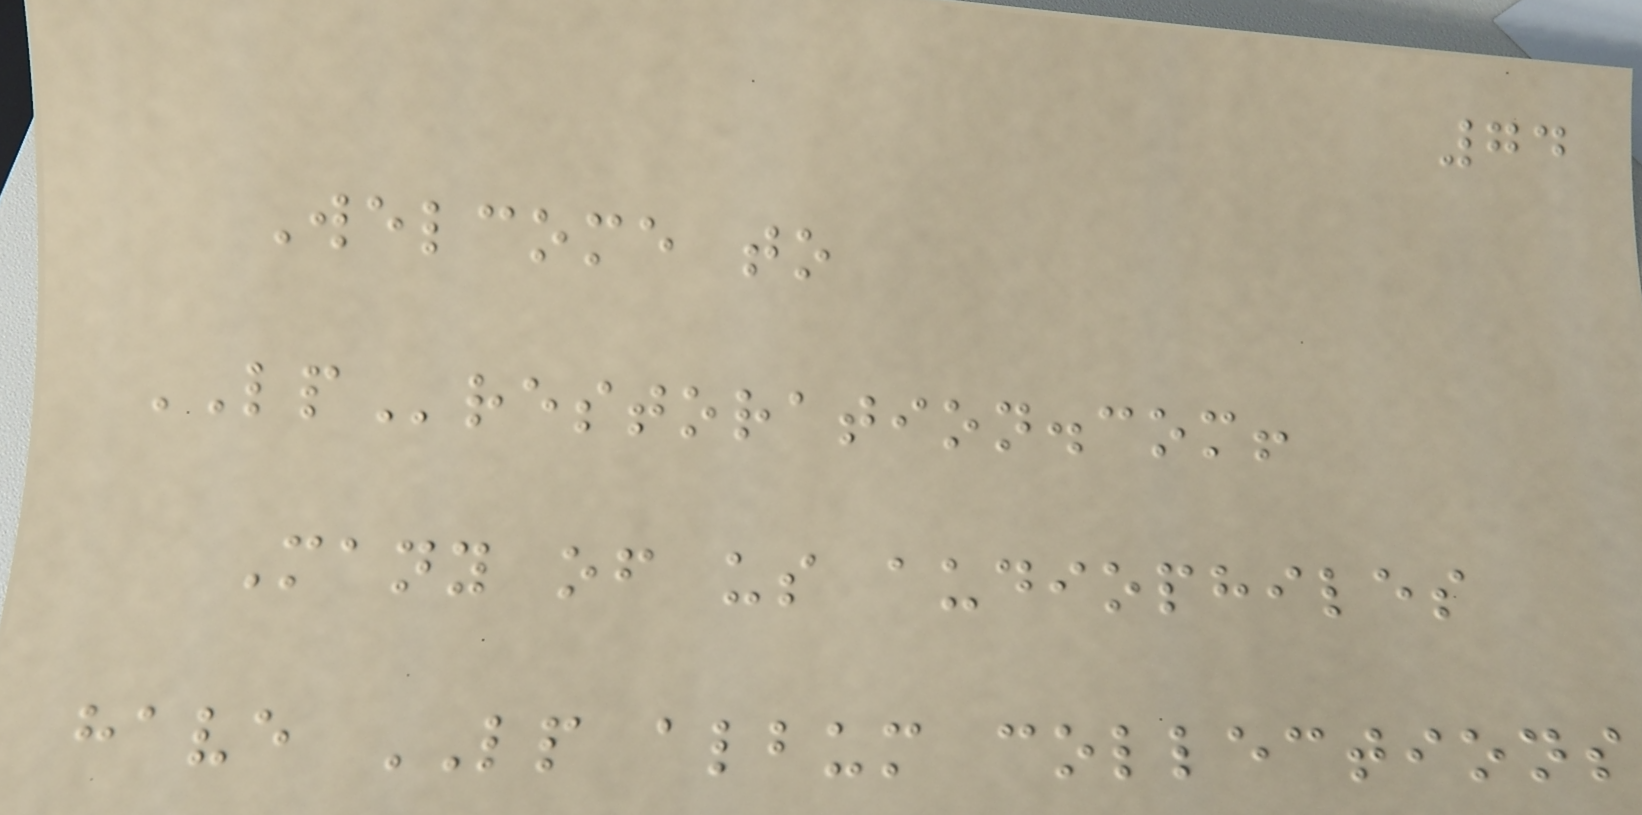74
Welcome to
LPrestoration.com!
Many of us audiophiles
have LP album collections
